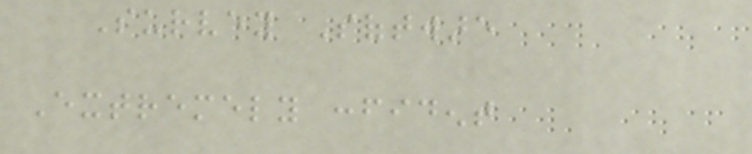Survey Software
Extremely confident
